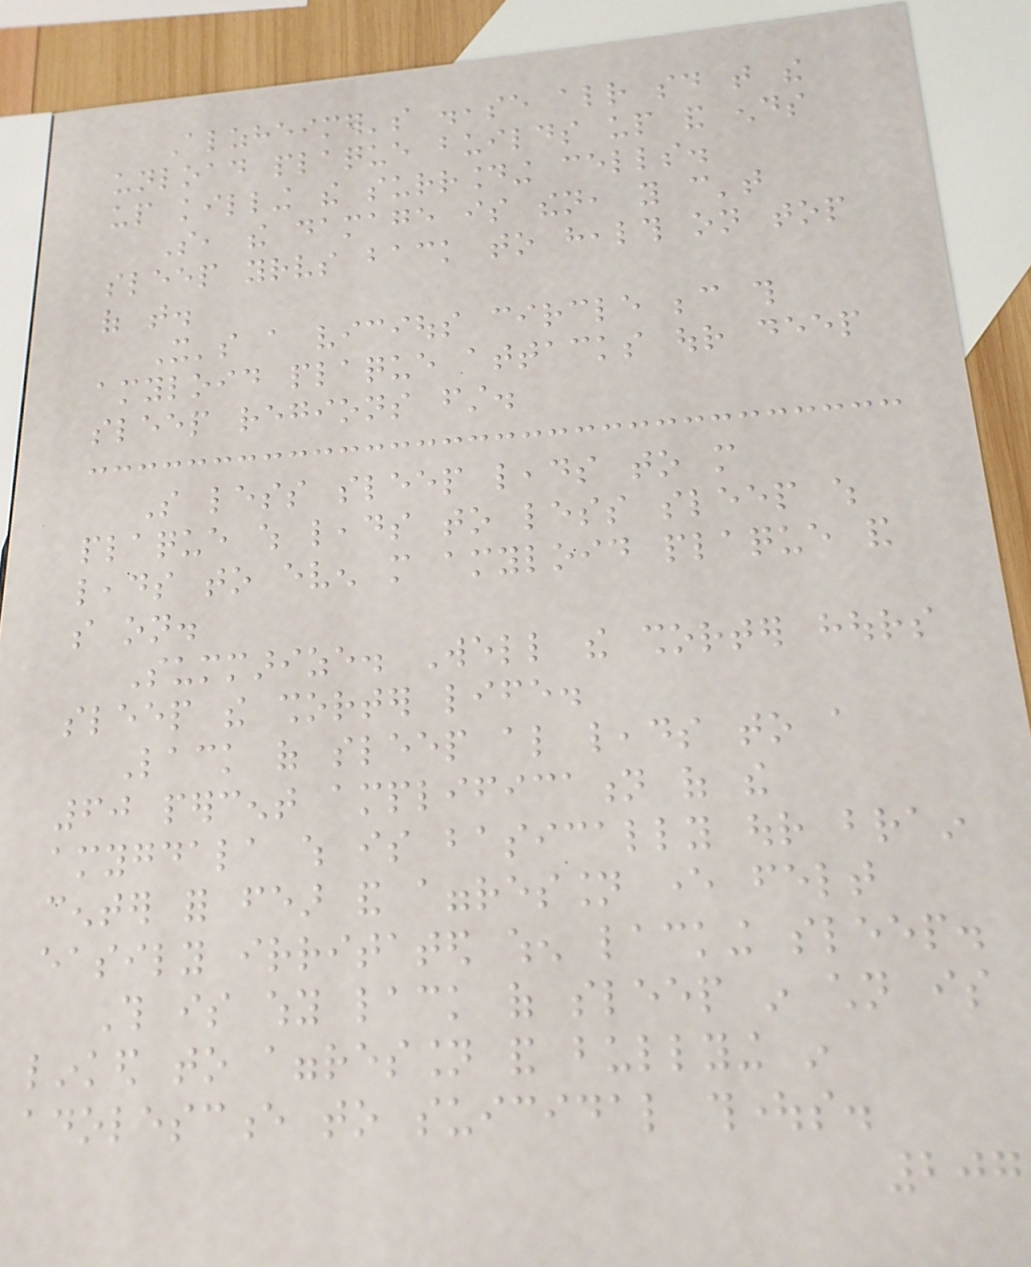Alzheimer's disease already said that the
unload plaque builds up and ends
up killing the surrounding cells.
So, the damage is then, you can't
sleep yourselves back to health on top
of that.
It's a vicious circle because this
amyloid plaque attacks our deep
sleep regions first.
So less sleep leads to more
plaque which leads to less sleep which
leads to even more amyloid plaque and
so on.
Summarize. Well the shorter hours
sleep the shorter life.
Lack of sleep also leads to a
60 percent amplification of the
amygdala which is basically our brain
center for fear and aggression ever felt
easily irritated when lacking sleep.
This is why lack of sleep in children is
linked to aggression and bullying in
adolescence to suicidal thoughts.
207
